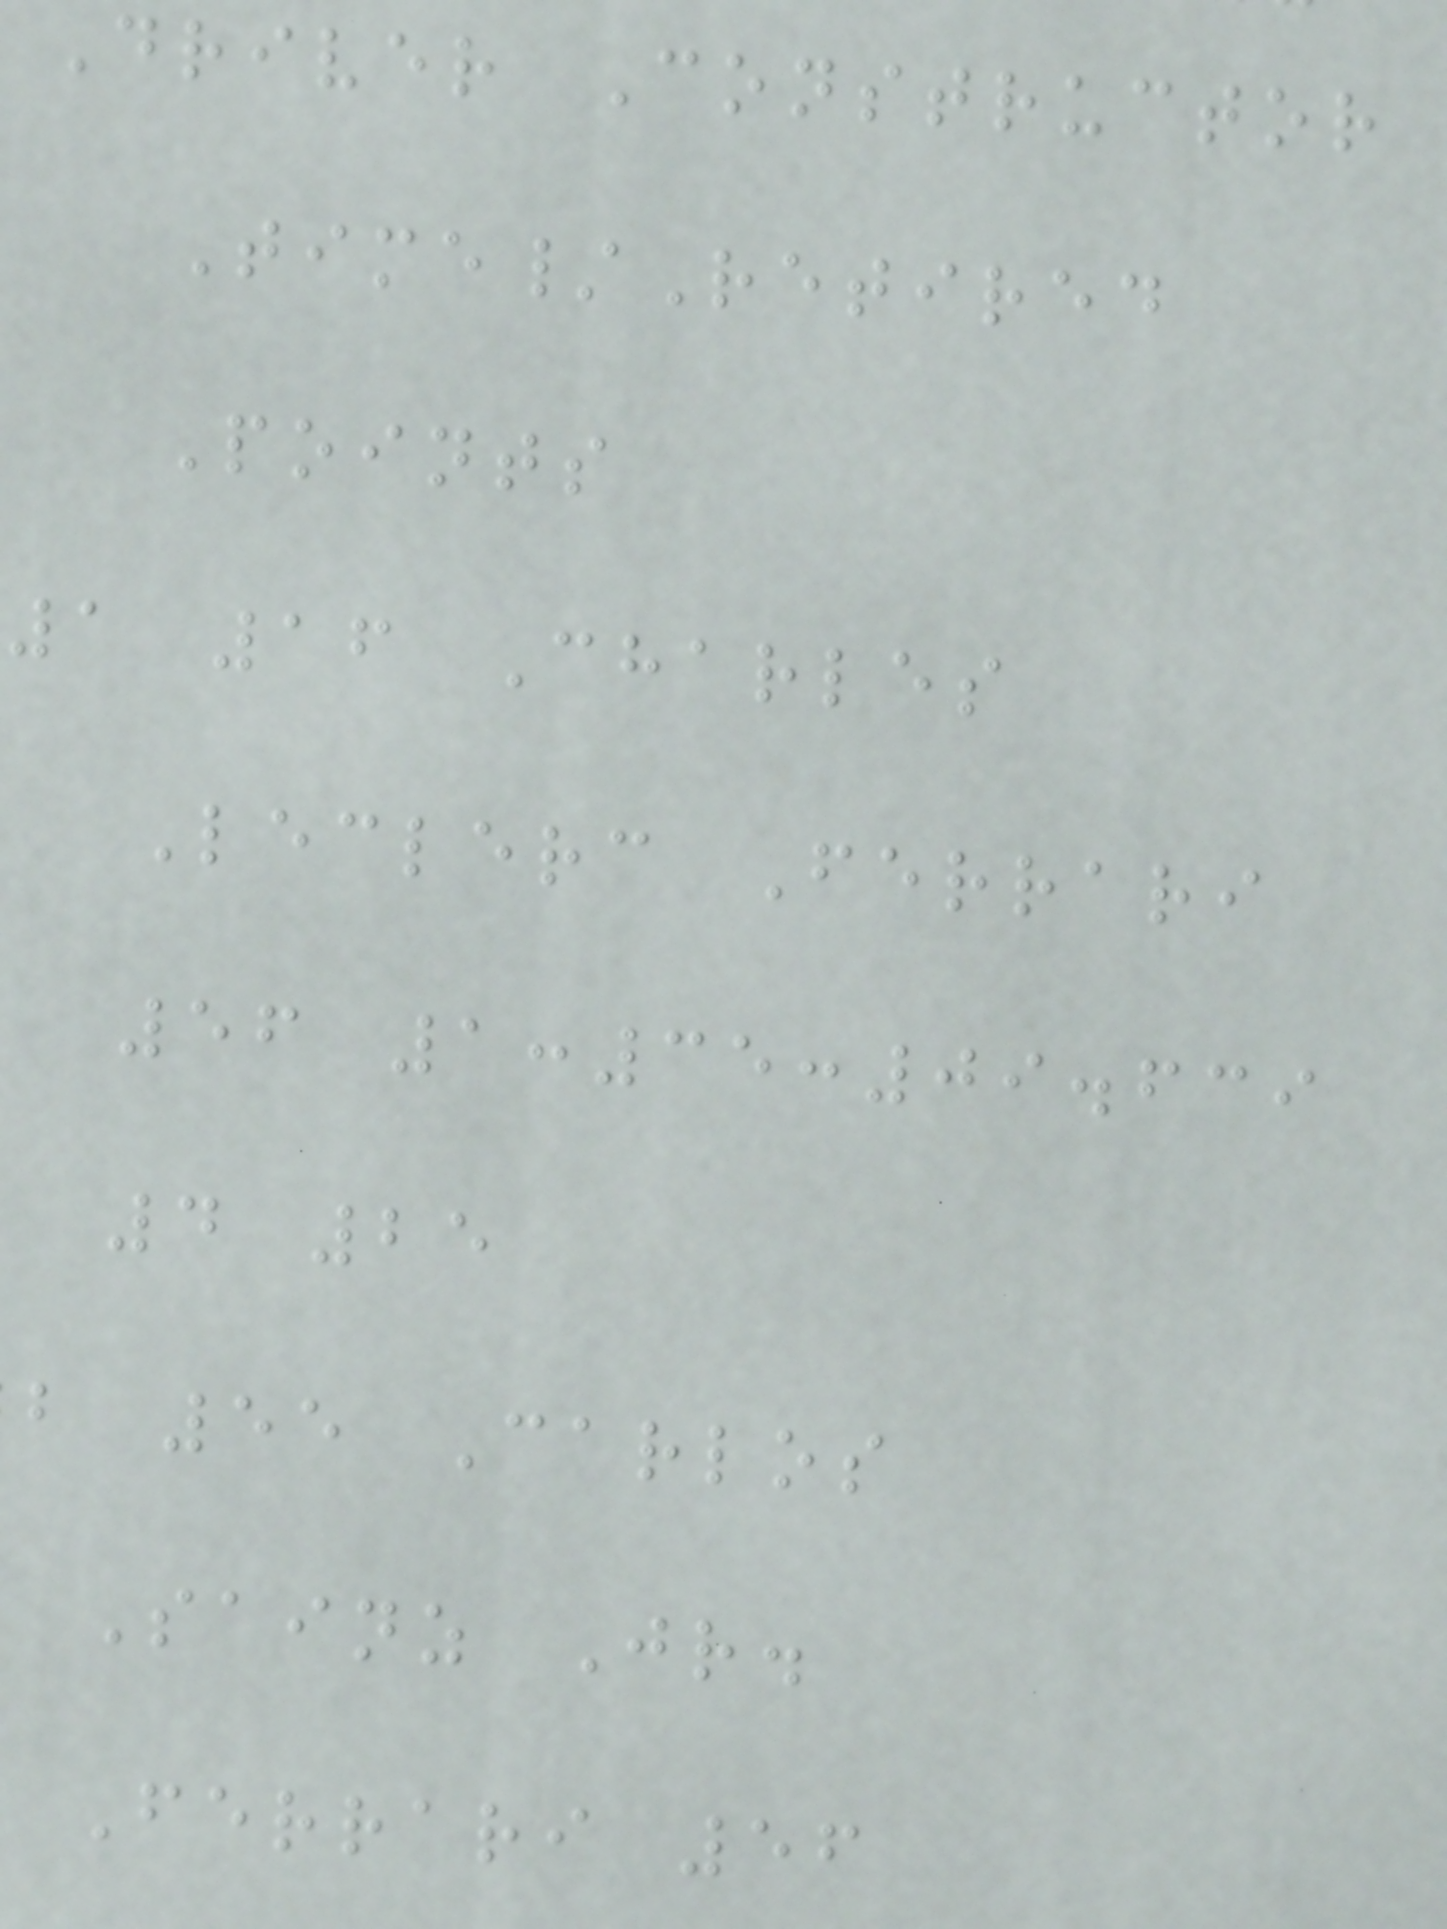Driver Constructor
Time/Retired
Points
1 16 Charles
Leclerc Ferrari
56 1:35:09.639
4 25
b 55 Carlos
Sainz Jr.
Ferrari 56
